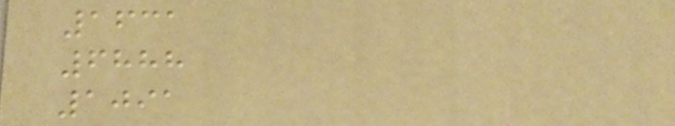1631
6888
1091
